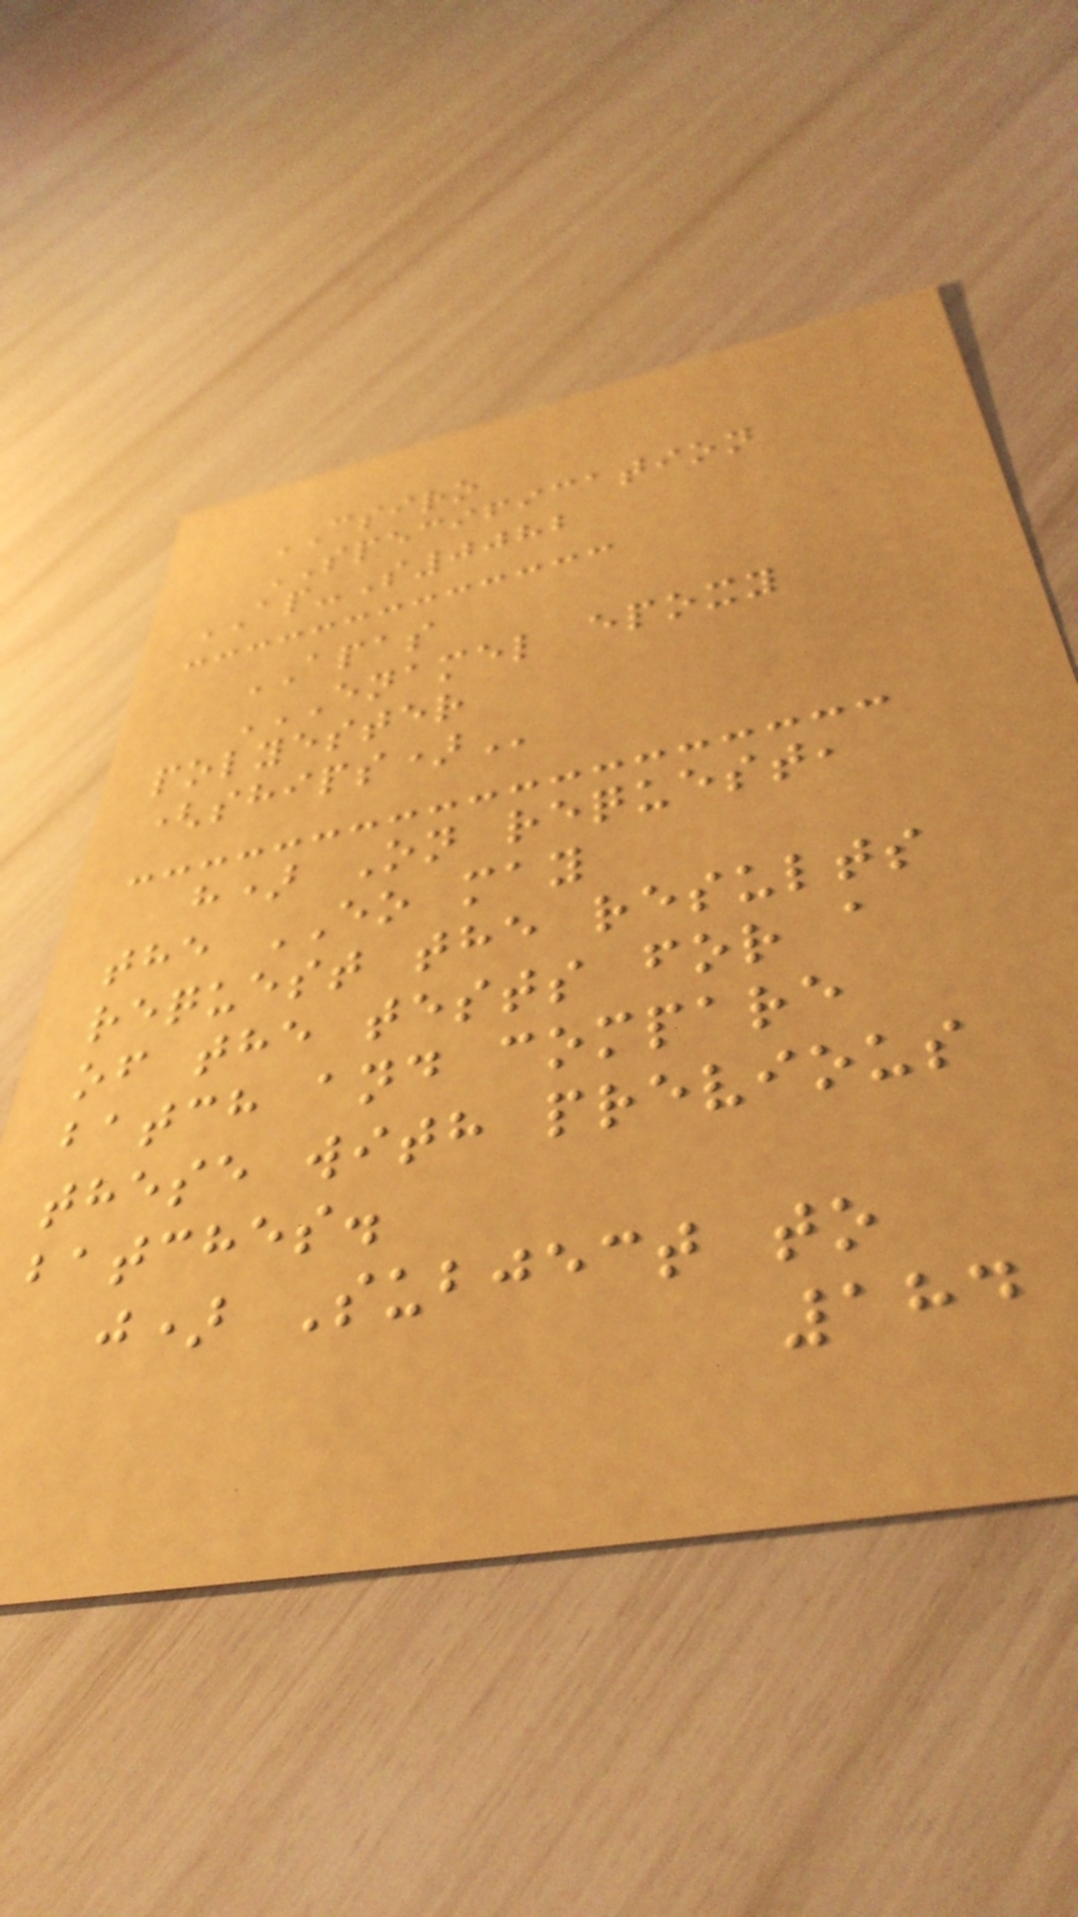CSIRO
SPECIFICATION
AP-S0082
APAS
ENAMEL EPOXY
POLYESTER
(SHIPS)
h) On request,
the EO may
request the results
of the tests for a
batch and compare
these with previous
batches.
j) Subject to
184
